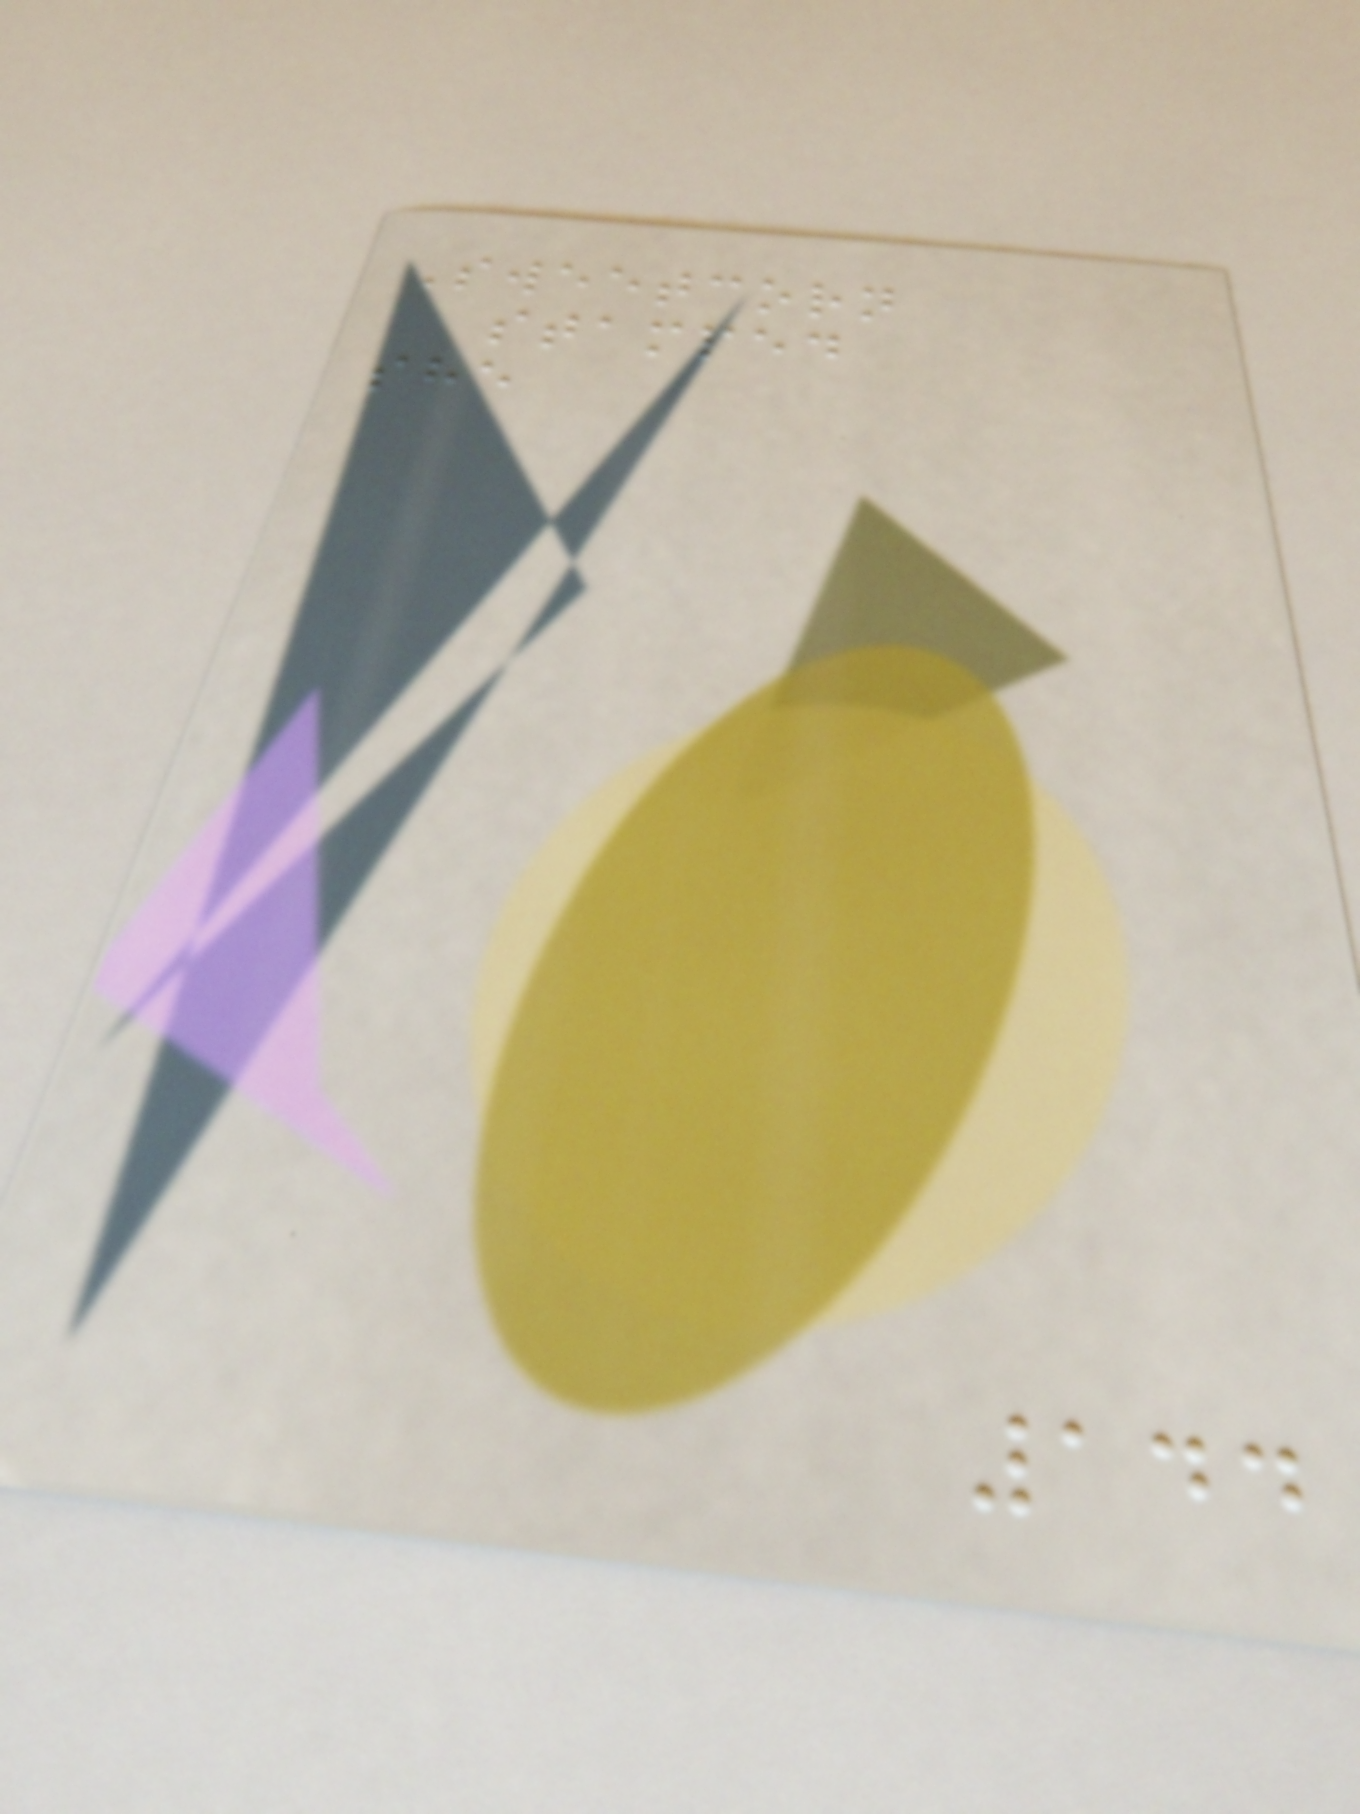Sweetcorn
stamped
she
144
